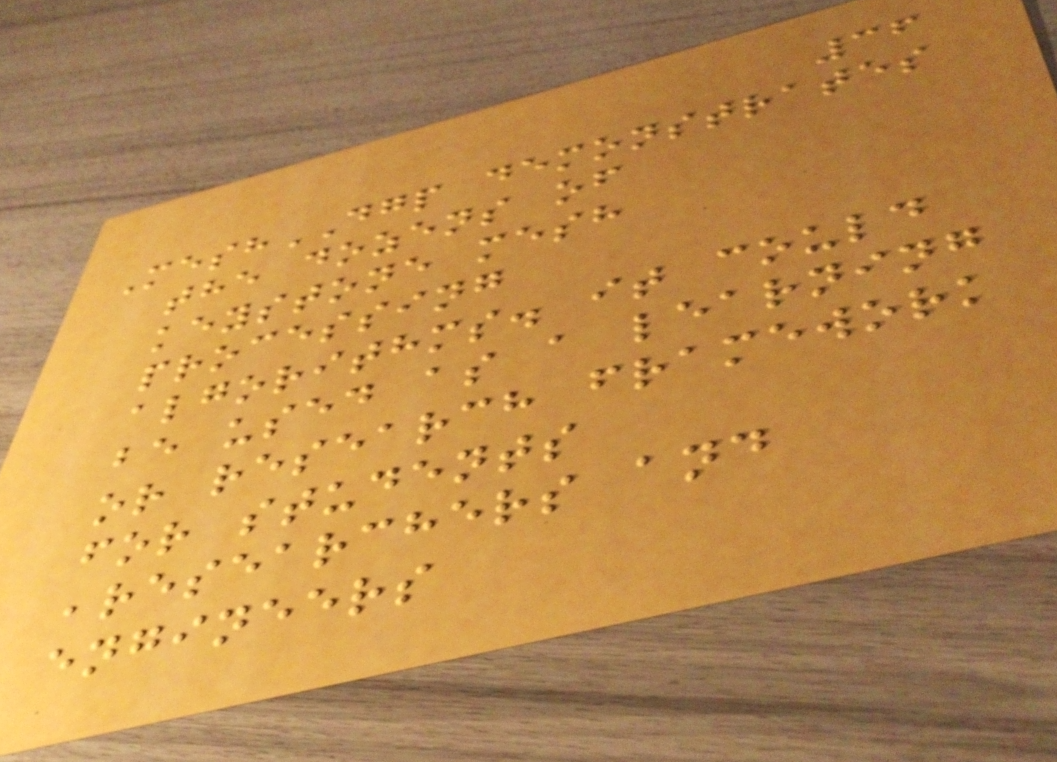36
MeshDGP demonstrates
the dozens of
keystone mesh
processing
algorithms. it could
be used as a learning
or research framework
for students
,researchers and
engineers
